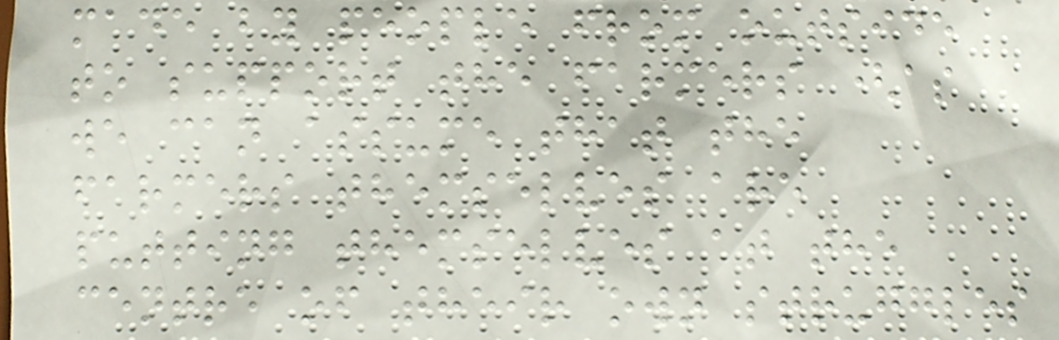made by people from outside
to support the farmers (as
we can assume that the
farmers themselves are
putting themselves at the
centre of their own struggles
